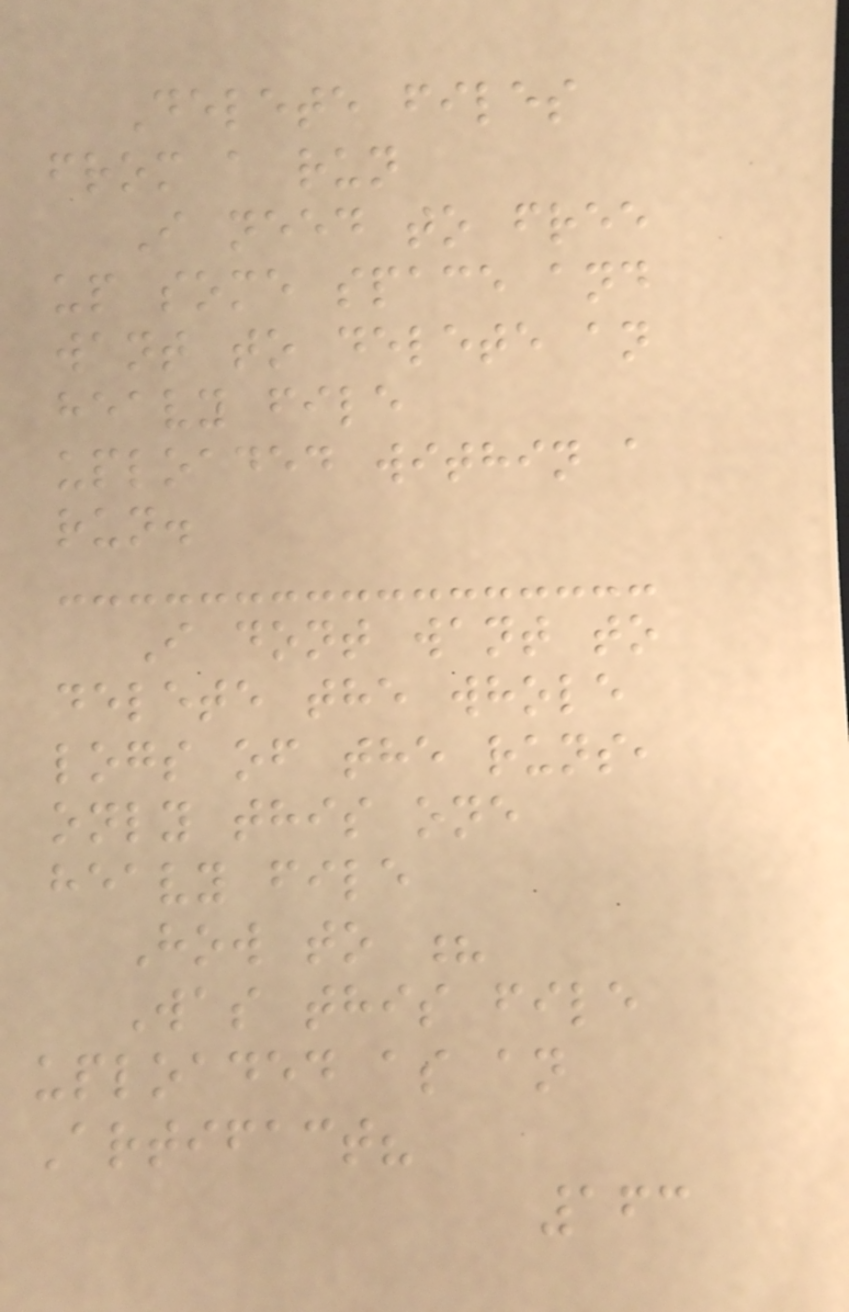Delete files
from a run
I need to free
up some space and
want to delete an
heavy file
uploaded within a
run.
I dont want to
delete the whole
logs of the runs,
only this one
heavy file
How to ?
Was this file
uploaded as an
Artifact?
163
